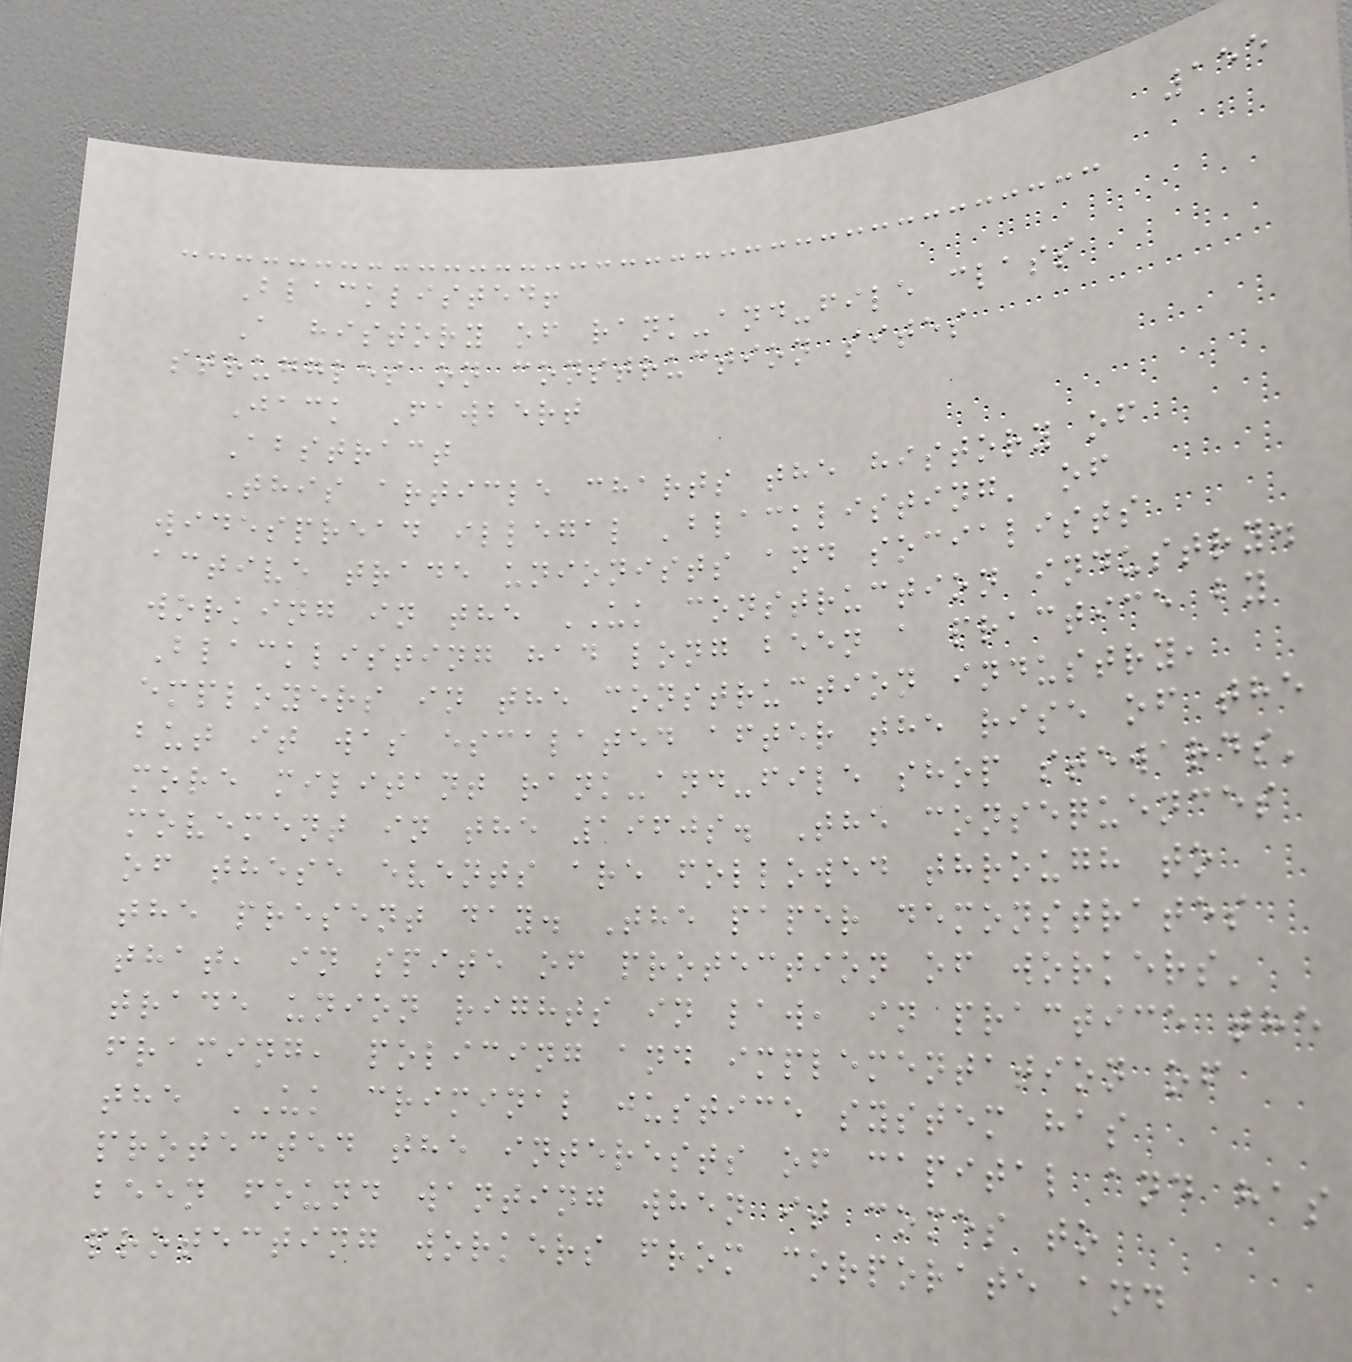155
Blacklisted!
A history of rank-and-file class
struggles on construction sites
Jack Fawbert
Abstract
This article charts the history of
widespread illegal 'blacklisting' of
active trade unionists and socialists
working in the UK construction industry.
Blacklisting had long been a practice by
employers in the construction industry,
but it was escalated after the rise of the
more militant rank-and-file shop stewards'
movement in the 1960s. The consequences
of these events are followed through to
the present day. The paper demonstrates
that, in spite of protection of workers'
trade union rights in law, in practice the
framing, policing and implementation of
the UK criminal justice system has
protected the interests of capital and has
been found wanting when it comes to
protecting workers from corporate and
